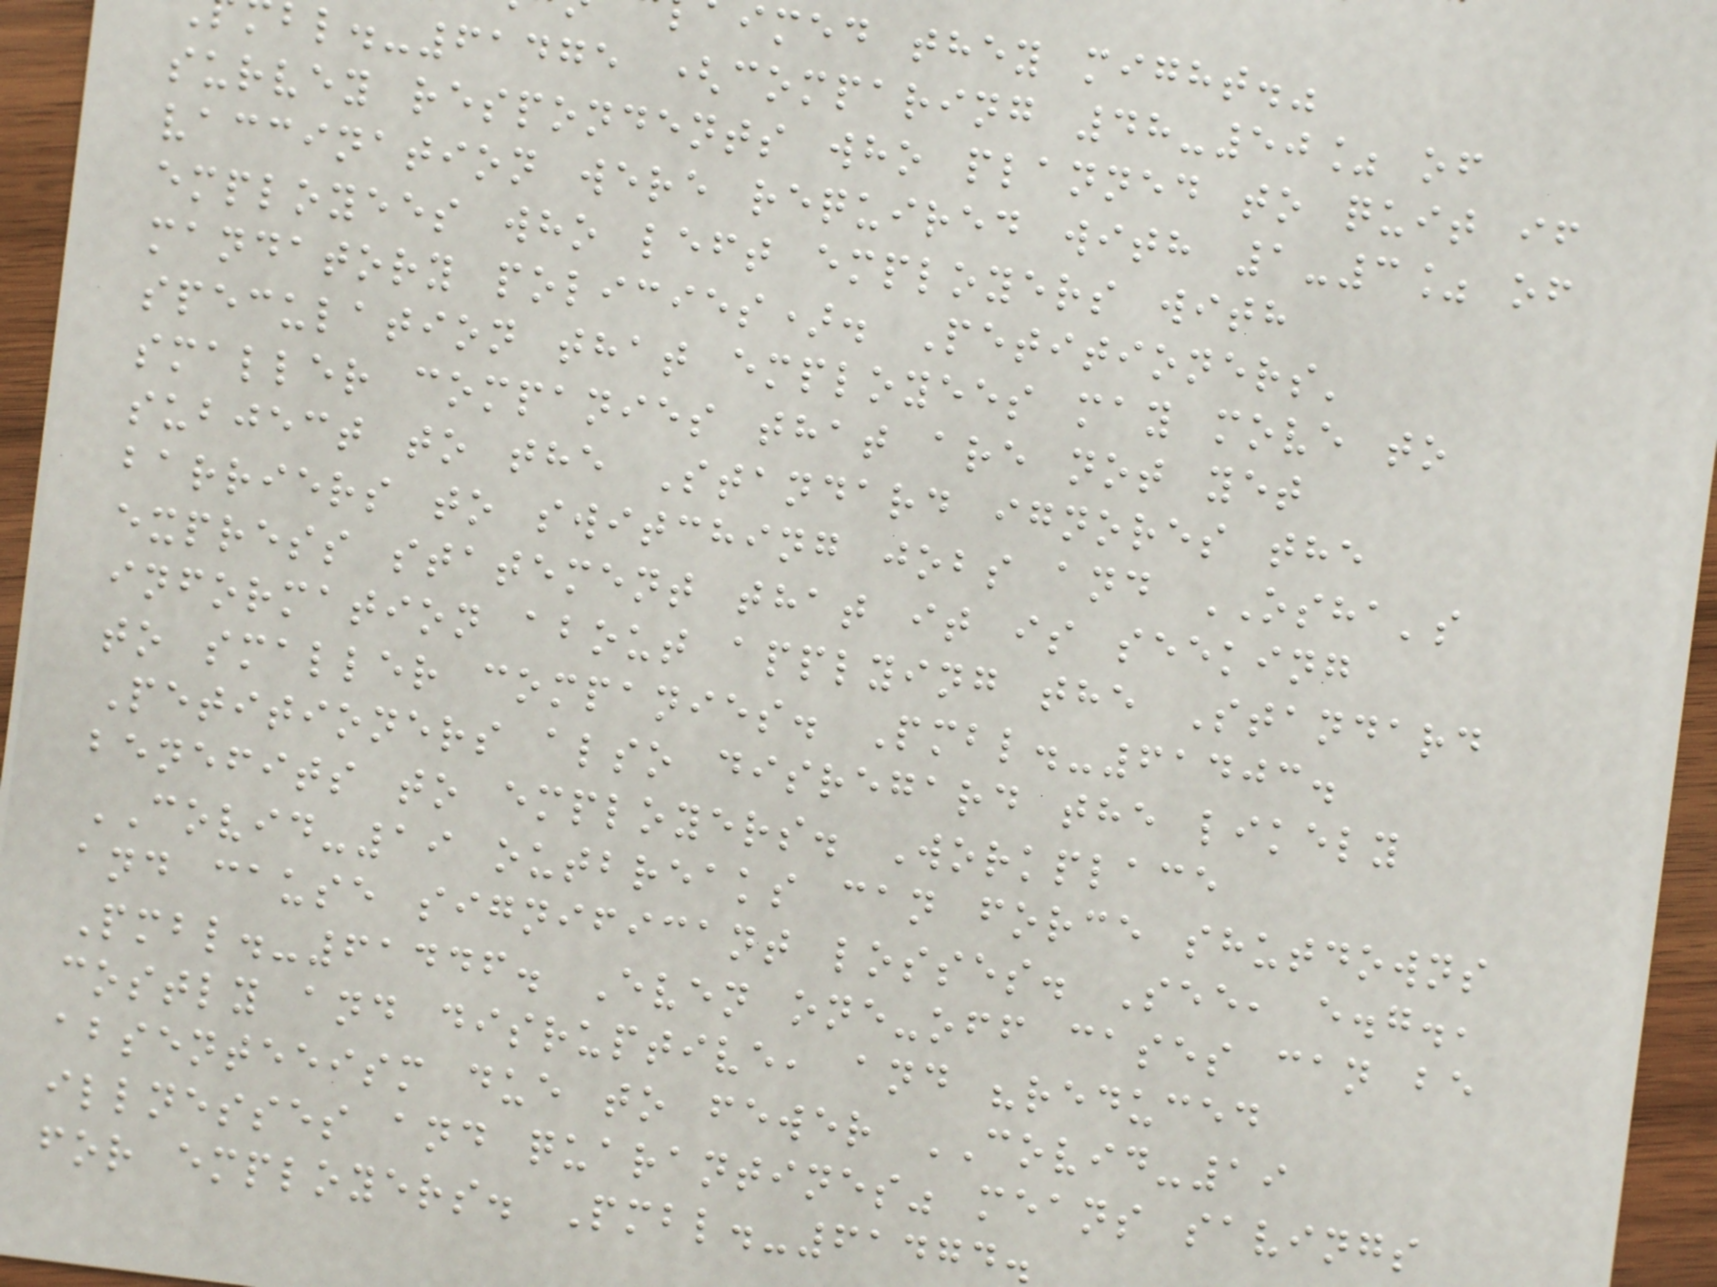imed they might."
bl.-61475 (comparing 48-50% of
survey respondents who planned to quit if
vaccination were required with 1-3% of
employees who left employers with
mandatory policies). Petitioners'
speculation that employees may move to
smaller companies that are not yet
subject to the Standard ignores the
barriers to switching jobs and OSHA's
express statement that it is seeking
information about applying the Standard
to smaller companies. Pmbl.-61403.
Petitioners also disregard the likely
benefits to employers. Workplace
COVID-19 outbreaks can force shutdowns
and cause significant losses. See, e.g.,
Pmbl.-61446. Even one-off cases can be
costly and disruptive, and "reduced
absenteeism due to fewer COVID-19
illnesses and quarantines" means savings
for employers. Pmbl.-61474.
